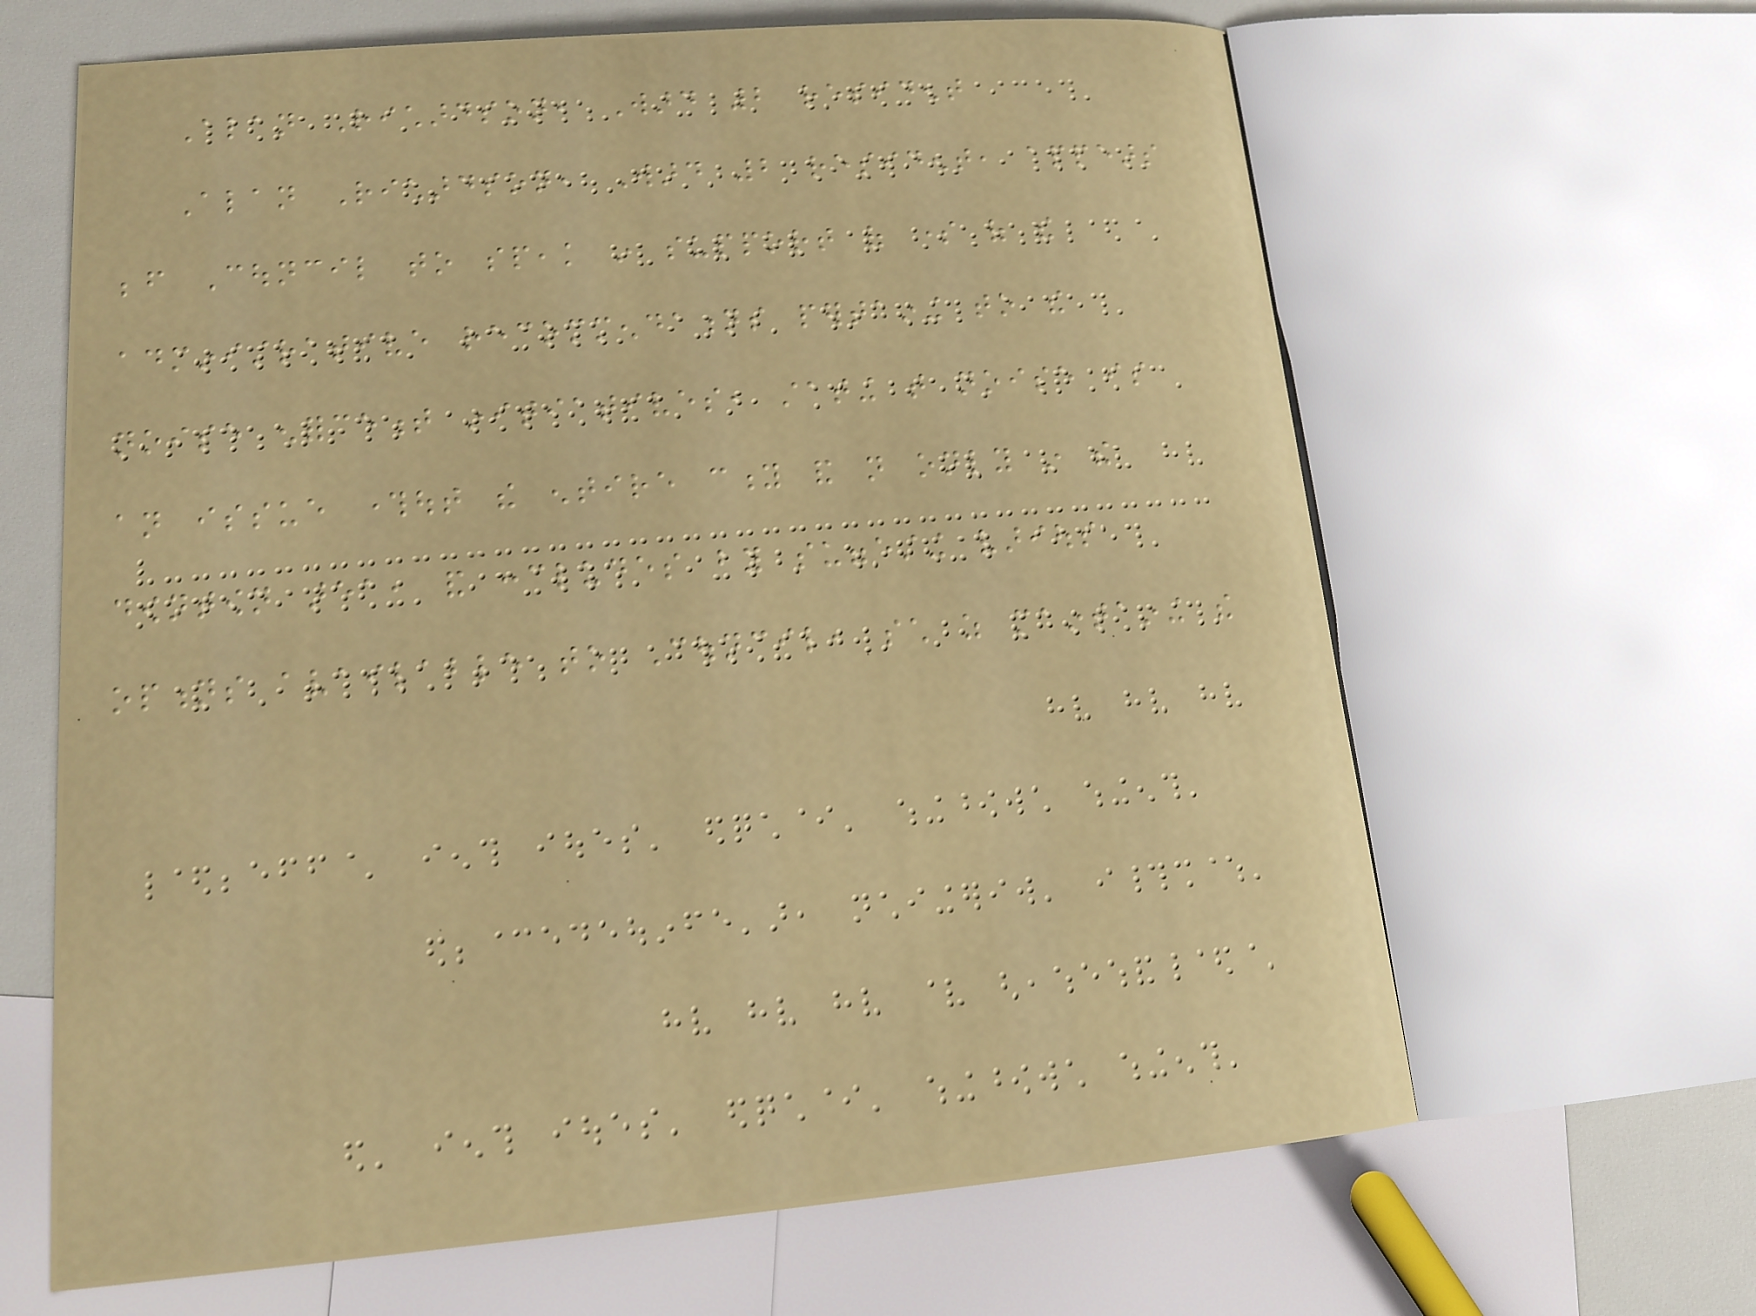Alan Richardson, Ward 2 resident
Alan Richardson, Ward 2 resident, appears
before Council to speak in support of some of the
administrative recommendations pertaining to the
noise enforcement initiatives, stating that noise is
an issue throughout the entire city and not only in the
downtown area, and concludes by suggesting various
options available to Council, such as maintaining the
